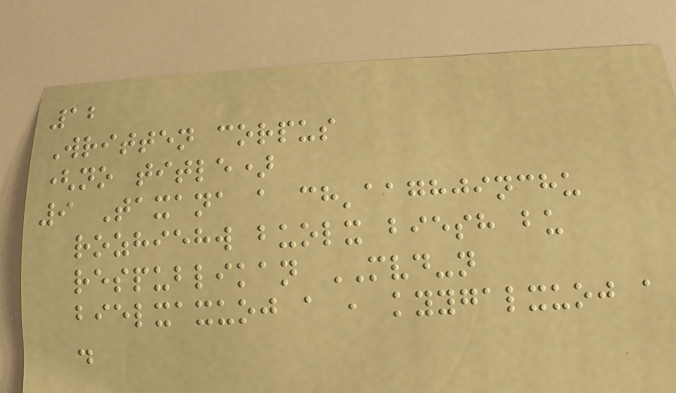12
Written corpus
(no title)
9 Taxana a ch'aaghjinchu
rozhiehw buolx biesh bu
respublikan MVD-n
bielxaxuoj a , kyygalxuoj a
.
